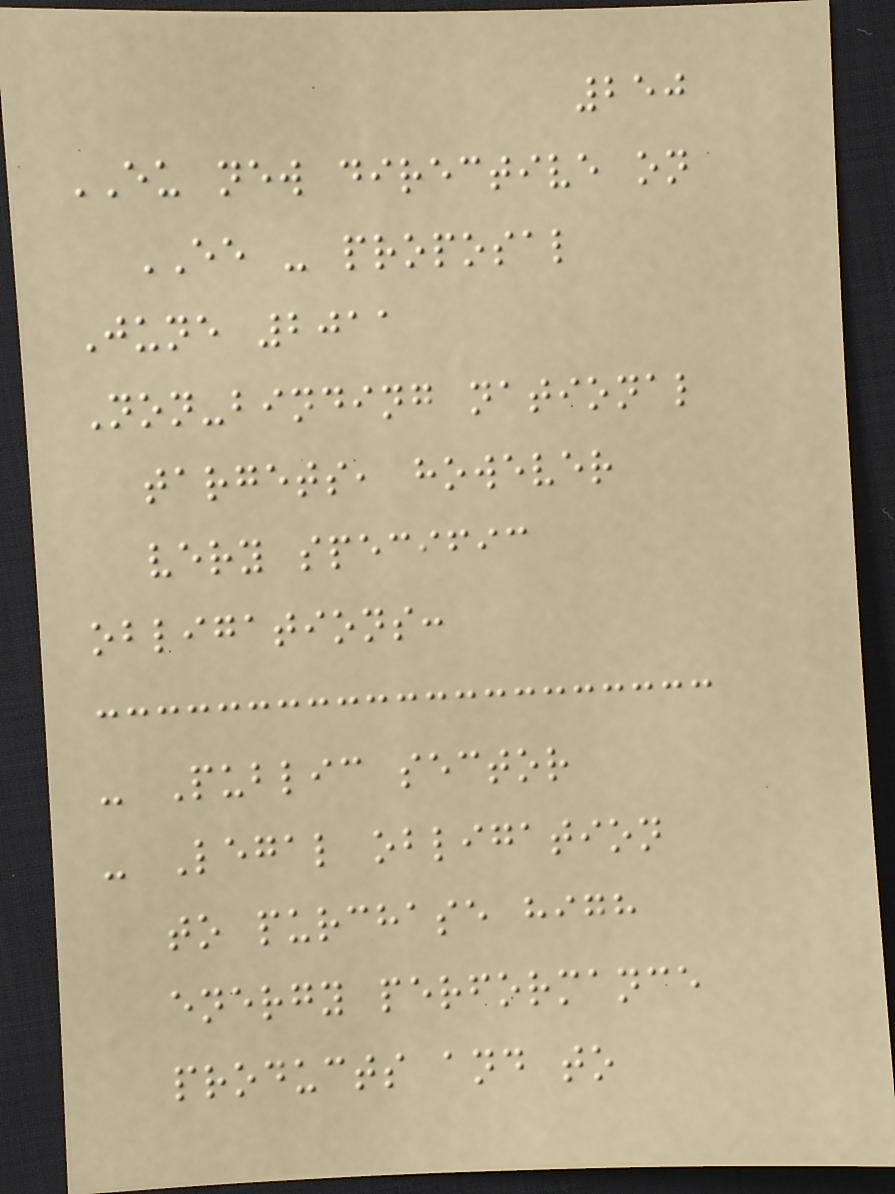250
EU new directive on
EE - proposal
June 2011
Non-binding national
targets, however
very specific
obligations:
- Public sector
- Legal obligation
to purchase high
energy performance
products and to
